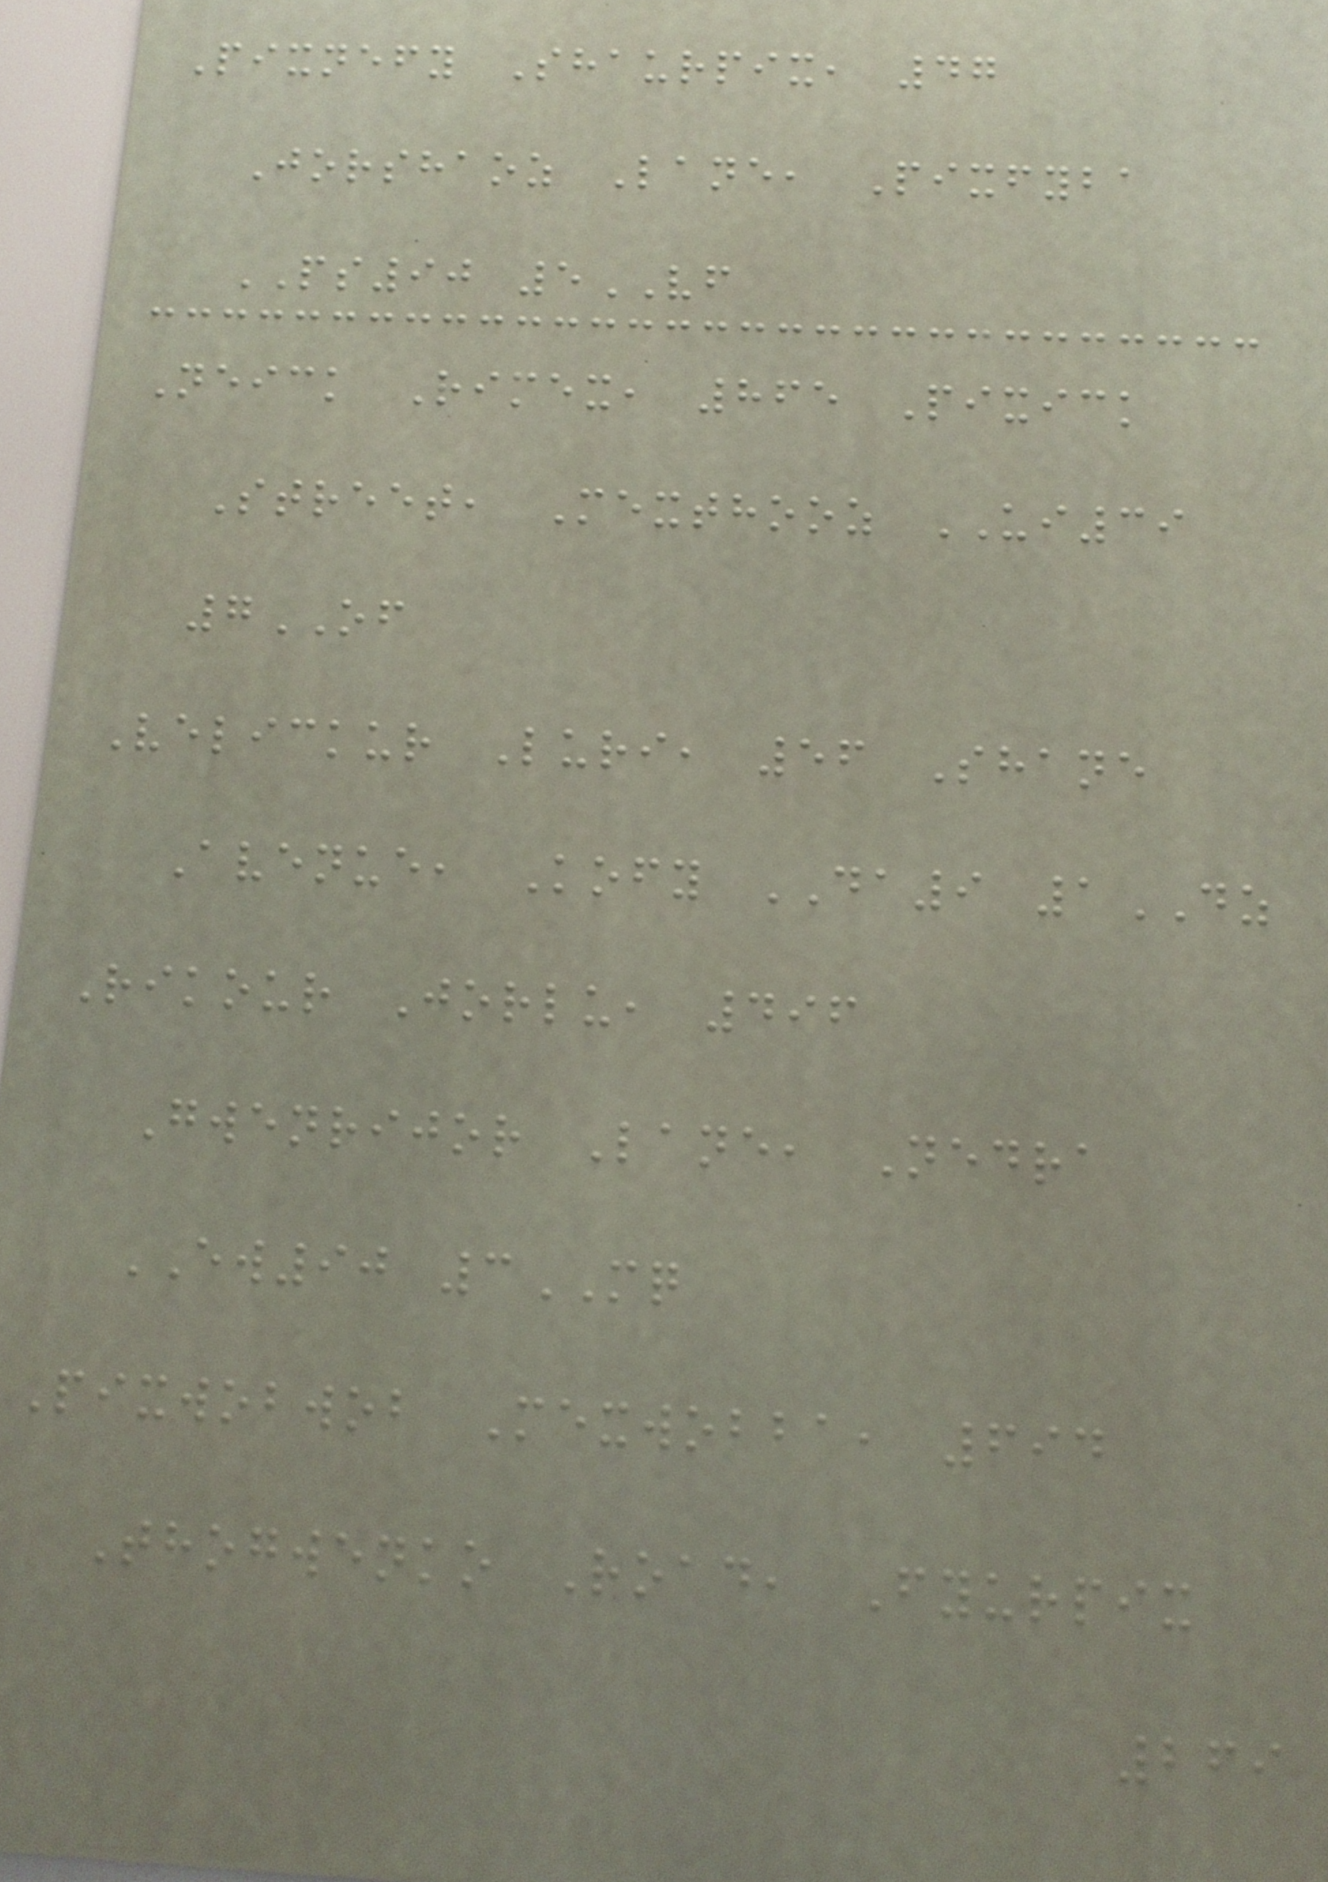Pixnefy Shaurpix, 47
Jorshaoz Lane, Pixfyba
PS90 5VF
Neick Rimex, 865 Pixick
Street, Mexthooz UI39
7OF
Velickur Luri, 56 Shane
Avenue, Kofy DA9 1DZ
Rikour Jorlu, 496
Gwenrijor Lane, Nedra
EW90 3MQ
Pixwobwob Mexwobba, 694
Thogwenko Road, Fyurpix
269
